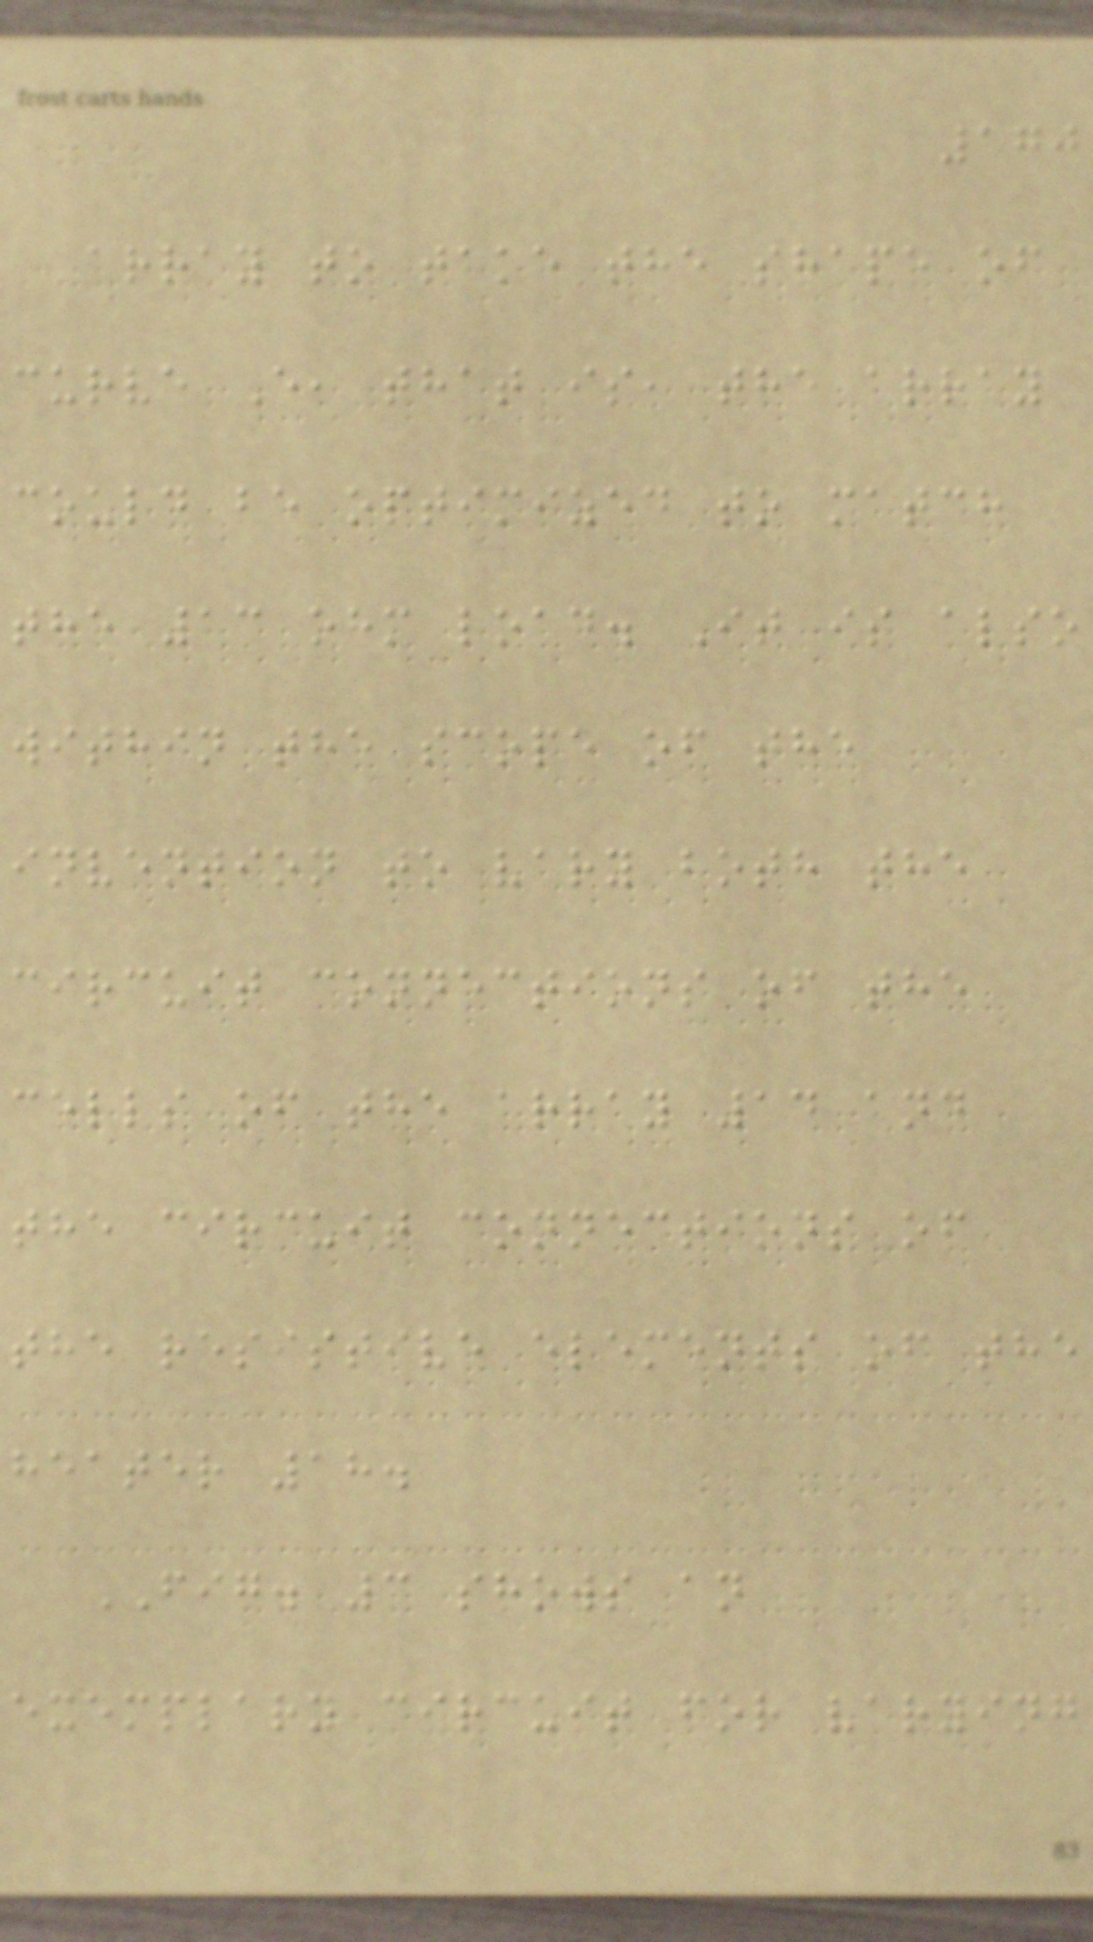170
array to take the shape of
curve E, that is, the array
could be optimized to match
the 13 ohm load. It is also
within the scope of the
invention to vary both the
circuit connections of the
cells of the array 14 and
the circuit connections of
the resistive elements of the
heater 18.
FIG. 3 shows an
exemplary circuit for varying
